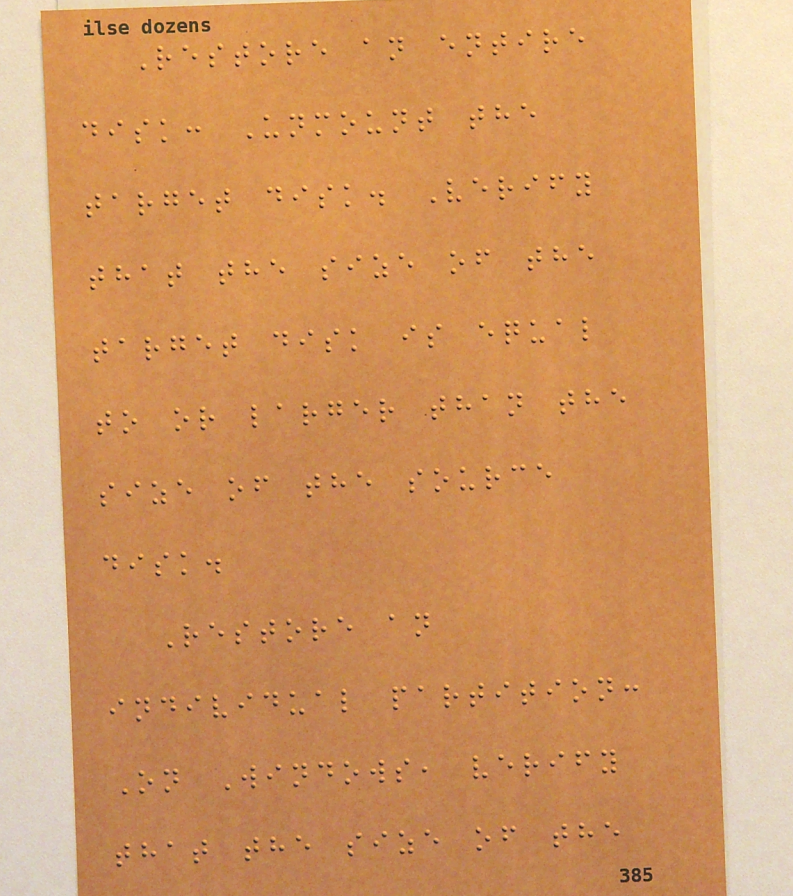Restore an entire
disk: Unmount the
target disk. Verify
that the size of the
target disk is equal
to or larger than the
size of the source
disk.
Restore an
individual partition:
On Windows, verify
that the size of the
